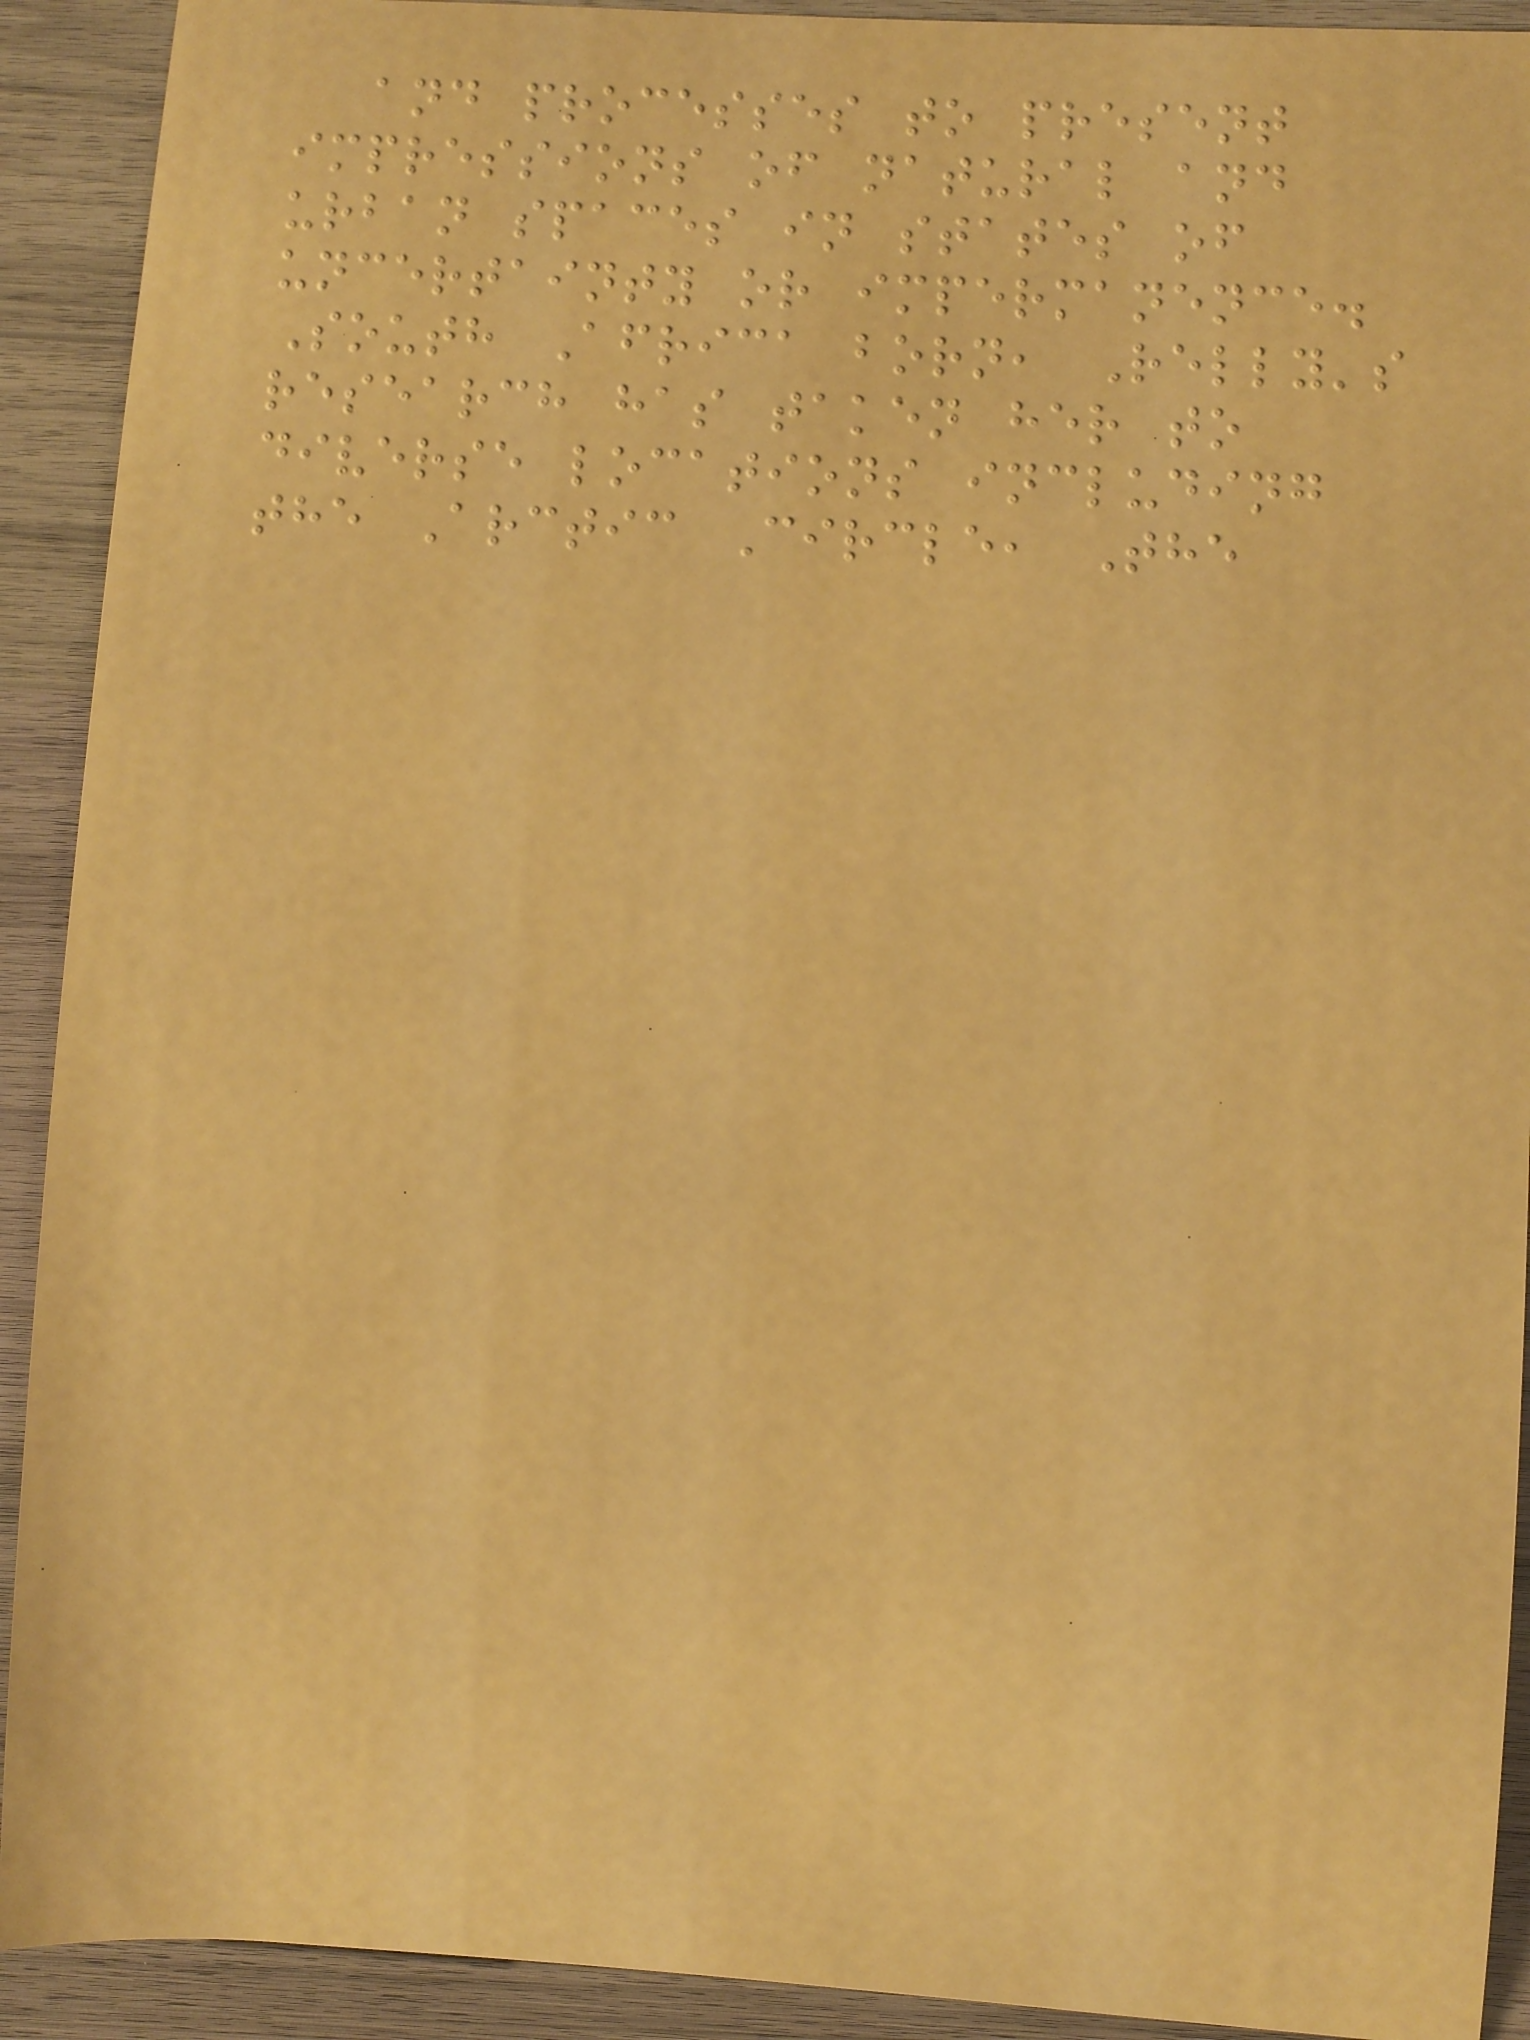and processes to present
impressions of natural and
urban spaces in states of
uncertainty or impermanence.
South Africa born, Relly's
research has taken her to
diverse locations including
the Arctic Circle, The
